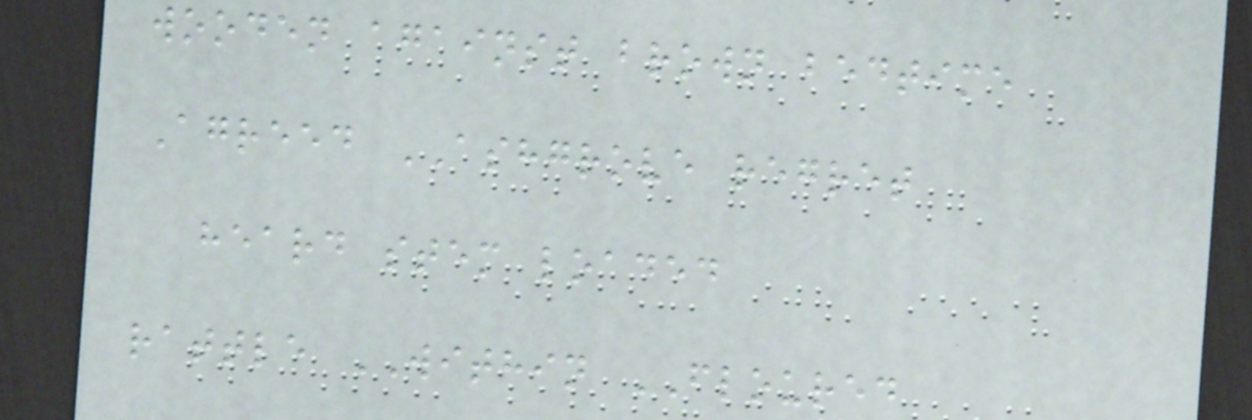wooden against brown bedtime
Agreed ASHGROVE regret
heard stem loaded
rattle WITHIN FLOURED
